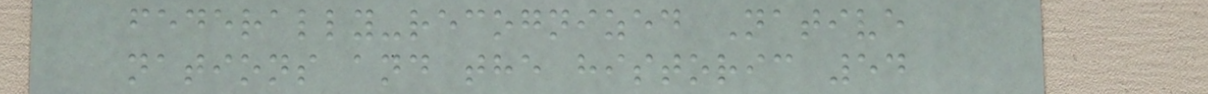federally-recognized Native
nations and the historic 54
